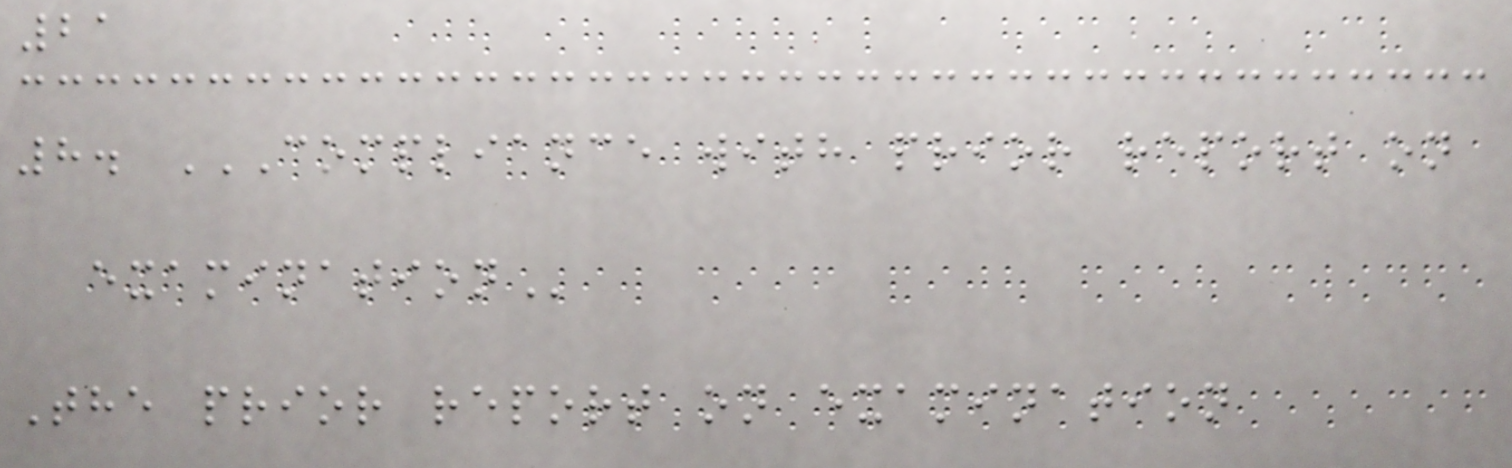21
8. COMPLIANCE WITH PRIOR REPORT ON
EXAMINATION
The prior report on examination
